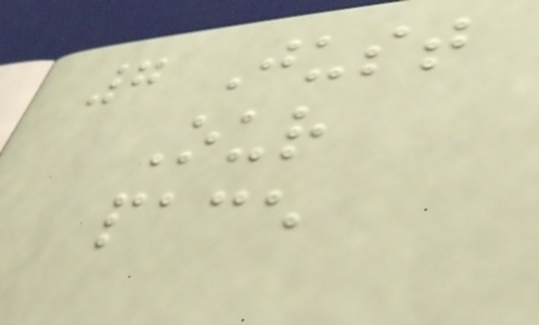7 Just
Our
pace
